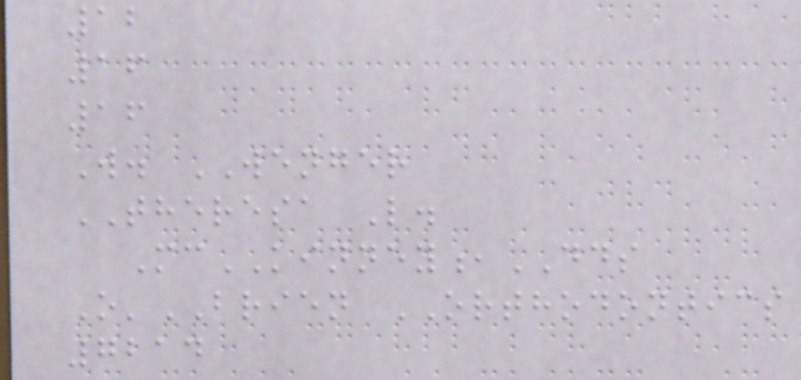12
16
16
W. WENGER
THERESA L.
McKINNEY,DDS
O'BRIEN ORTHODONTICS
7214
